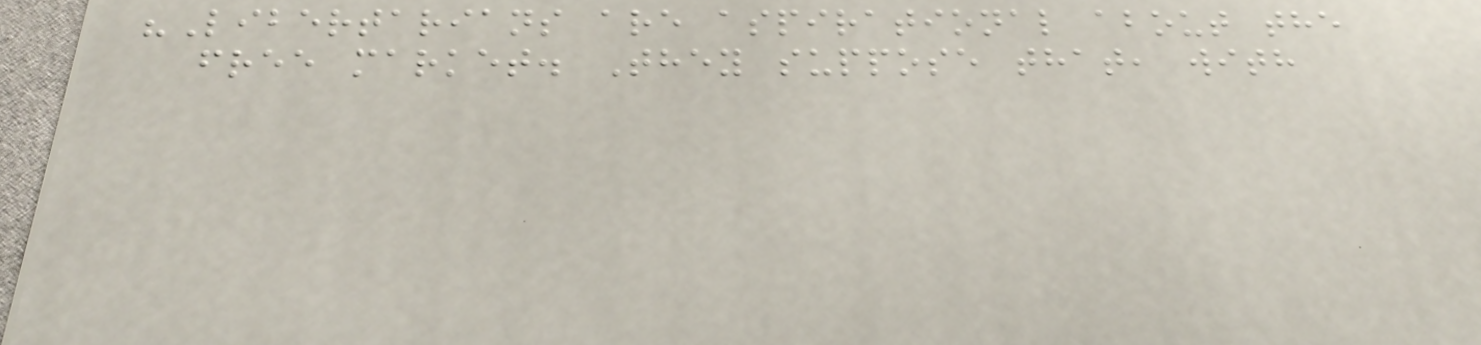"Libertarians are aspirational about the
free market. They suppose that, with
